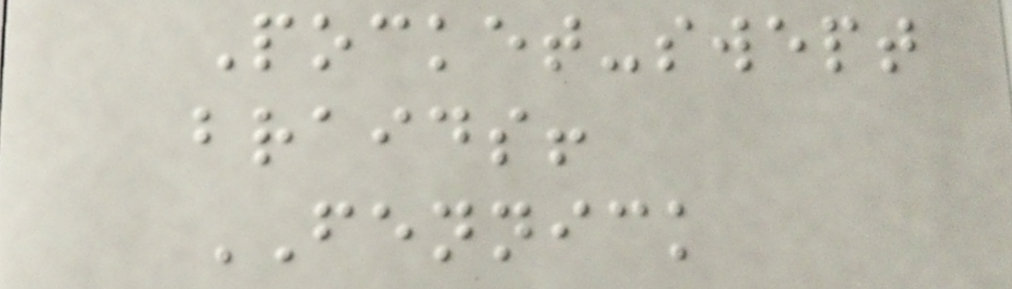Pocket-swept
braids!
FENNICK
